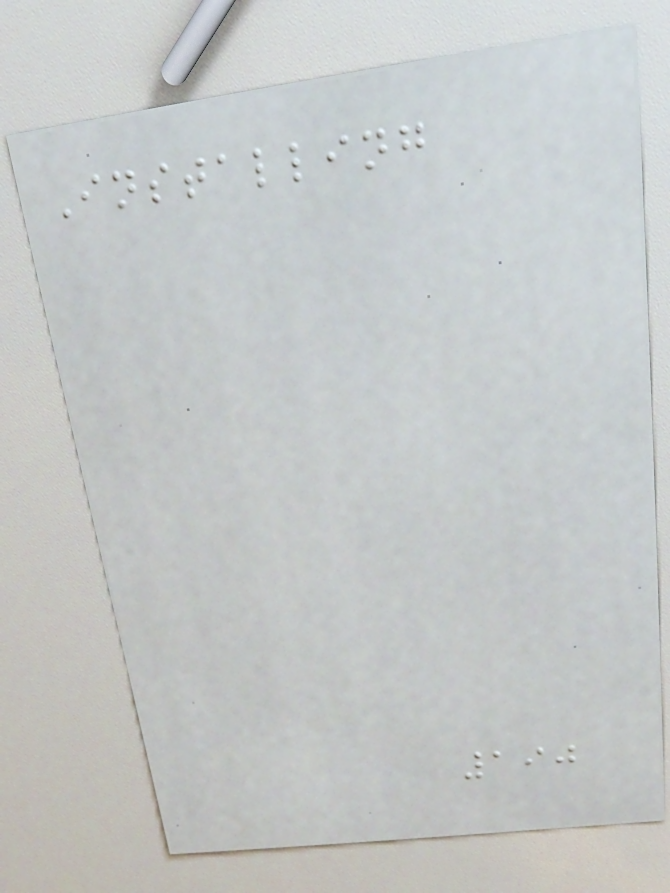Installing
190
